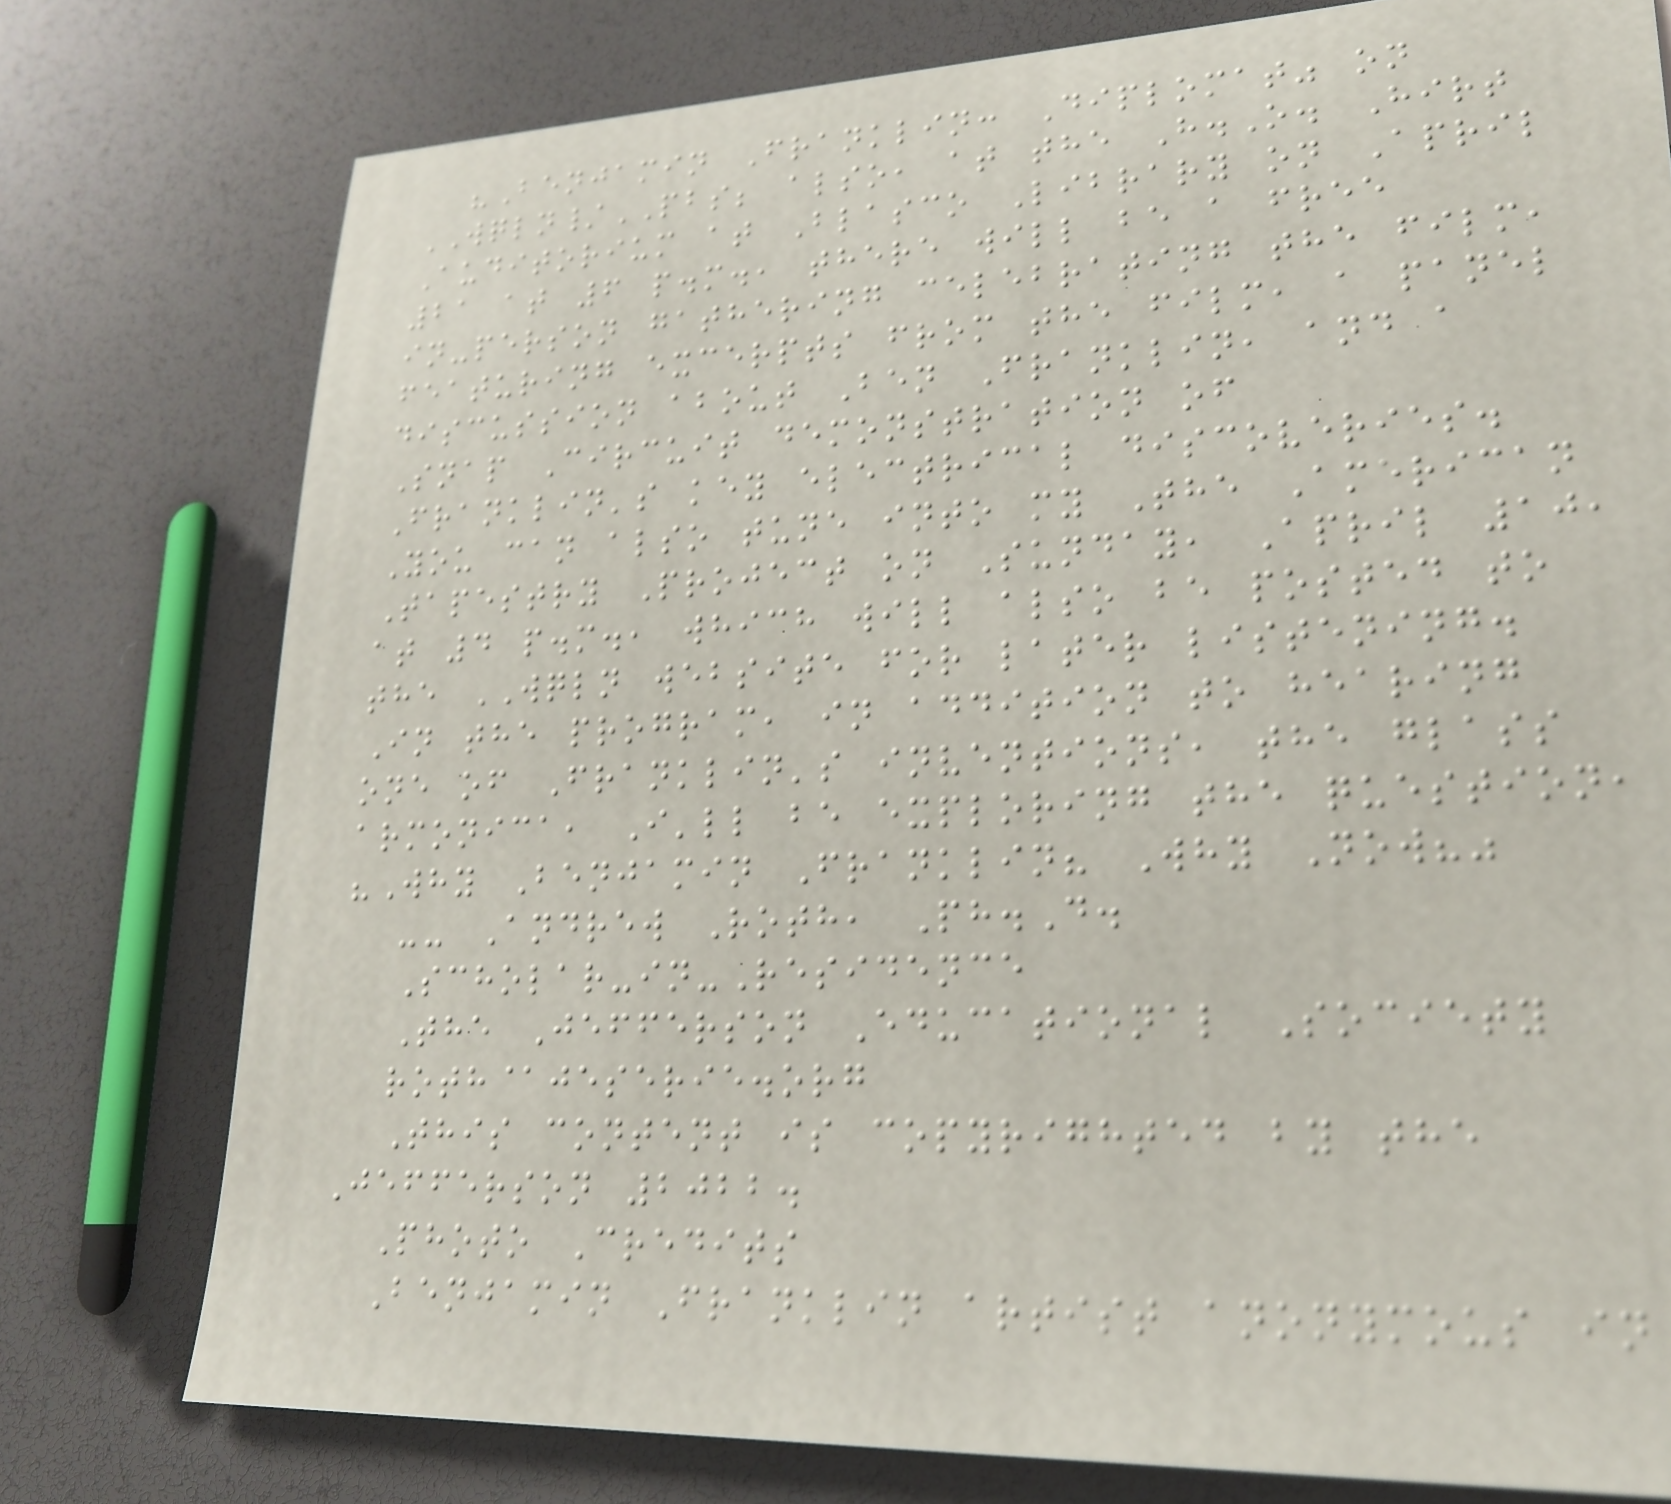"Benjamin Franklin: Diplomat" on
WQLN/PBS; also, at the H.O. Hirt
Auditorium at Blasco Library on April
21 at 6 p.m., there will be a free
in-person gathering celebrating the film,
featuring excerpts from the film, a panel
discussion about Ben Franklin, and a
Snap Circuit demonstration of
Franklin's key electrical discoveries.
You can also tune into my The American
Tapestry Project on Sunday, April 10,
at 4 p.m., which will also be posted to
the WQLN website for later listening.
In the program, in addition to hearing
one of Franklin's inventions, the glass
armonica, I'll be exploring the question,
"Why Benjamin Franklin? Why Now?"
-- Andrew Roth, Ph.D.
Scholar-in-Residence
The Jefferson Educational Society
roth@jeserie.org
This content is copyrighted by the
Jefferson 2022.
Photo Credits
Benjamin Franklin artist anonymous in
